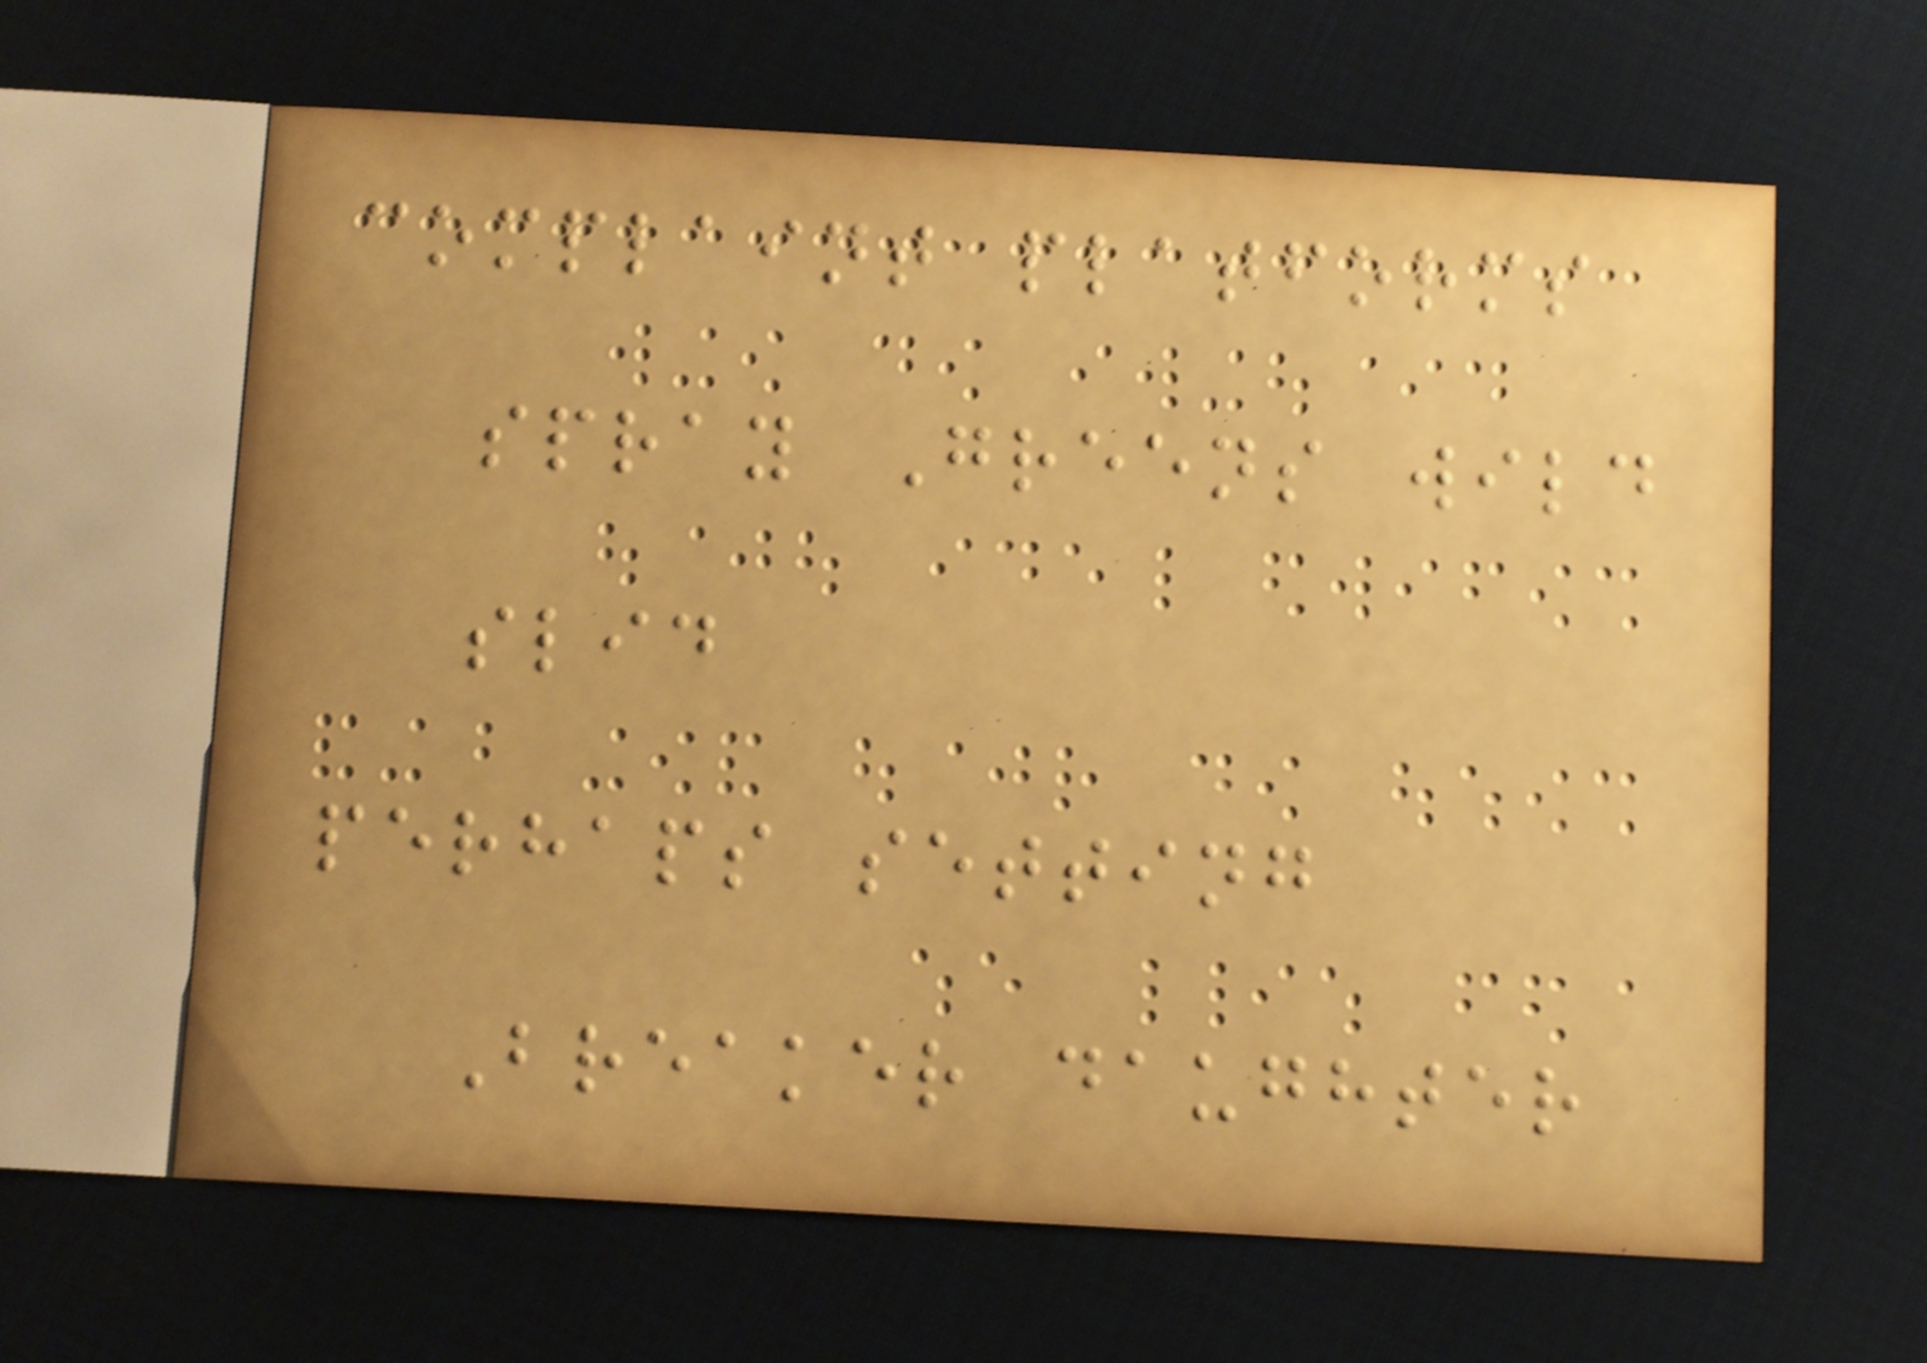complaint platforms
spray Greens wild
slid
perhaps setting
Breaker daughter
